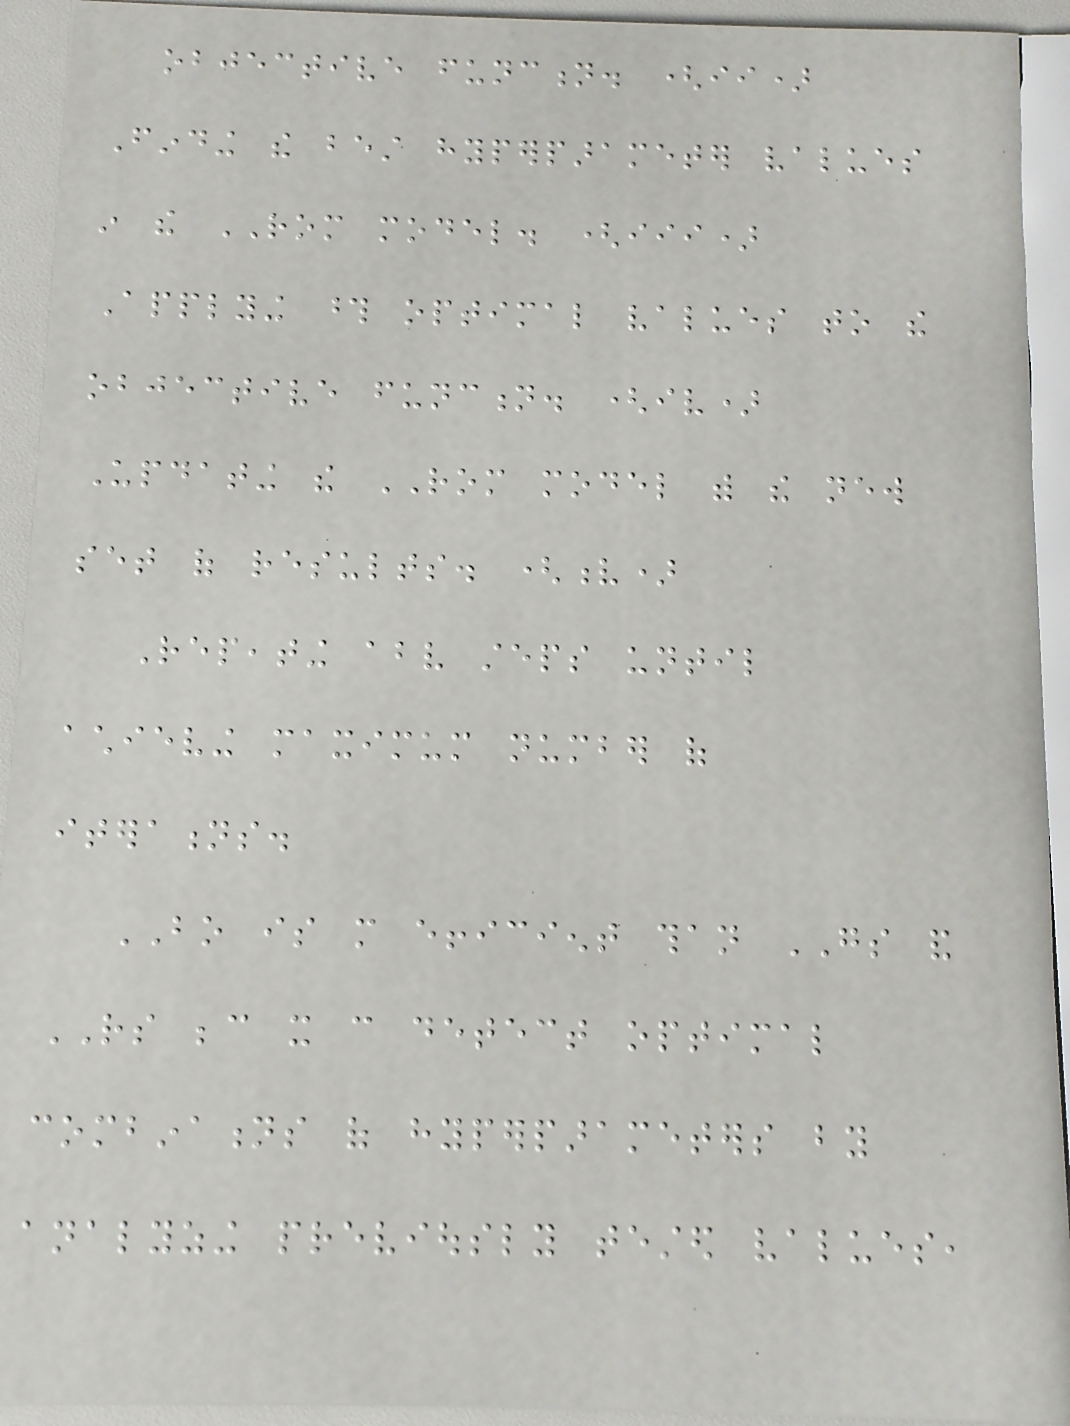objective function. (ii)
Finding the best hyperparameter values
in the ROM model. (iii)
Applying those optimal values to the
objective function. (iv)
Updating the ROM model with the new
set of results. (v)
Repeating above steps until
achieving maximum number of
iterations.
BO is more efficient than GS and
RS because it can detect optimal
combinations of hyperparameters by
analyzing previously tested values,
